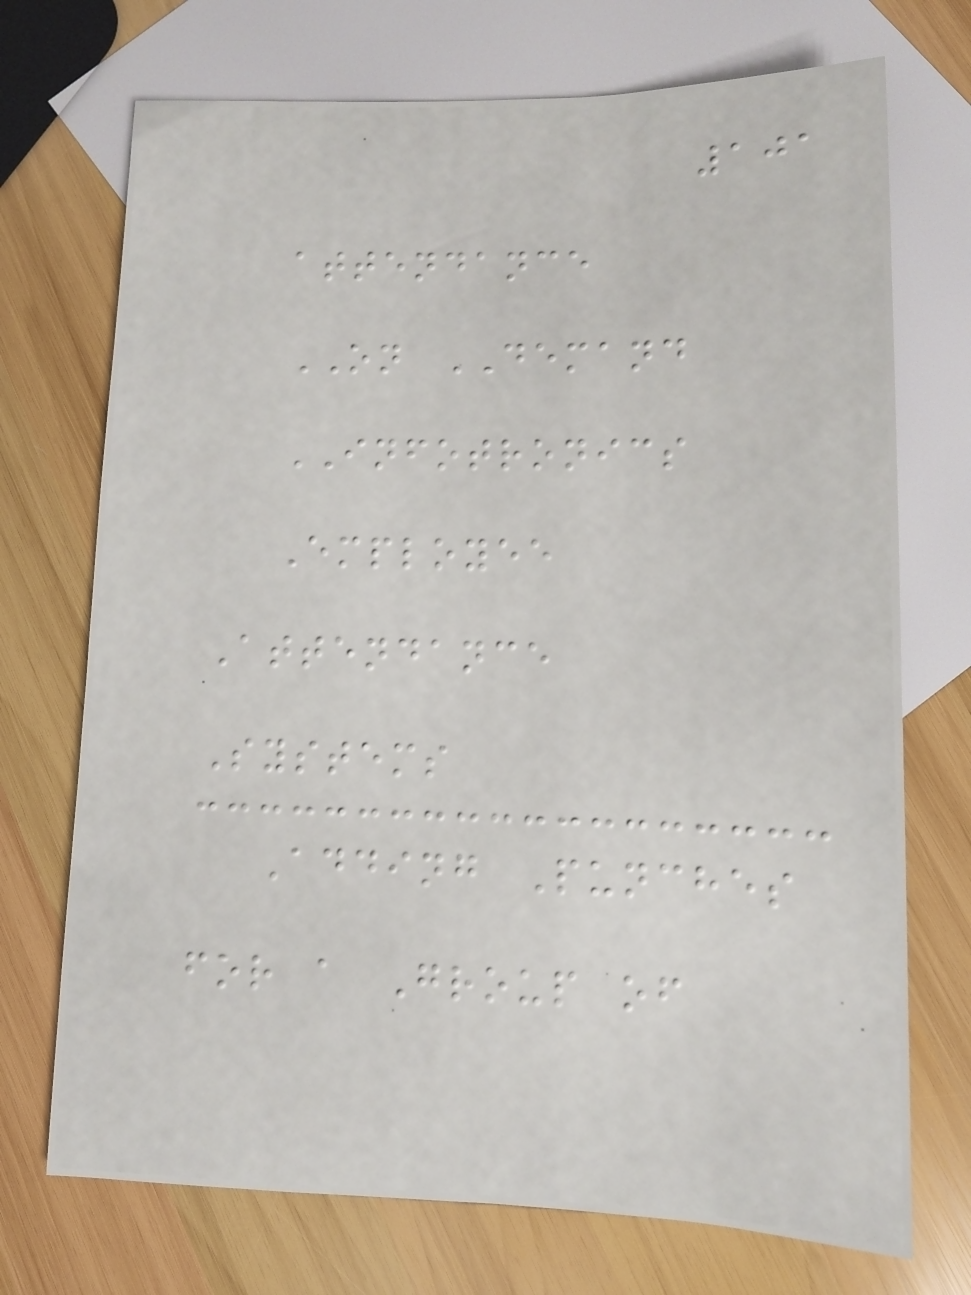101
attendance
ON DEMAND
INFOTRONICS
Employee
Attendance
Systems
Adding Punches
for a Group of
